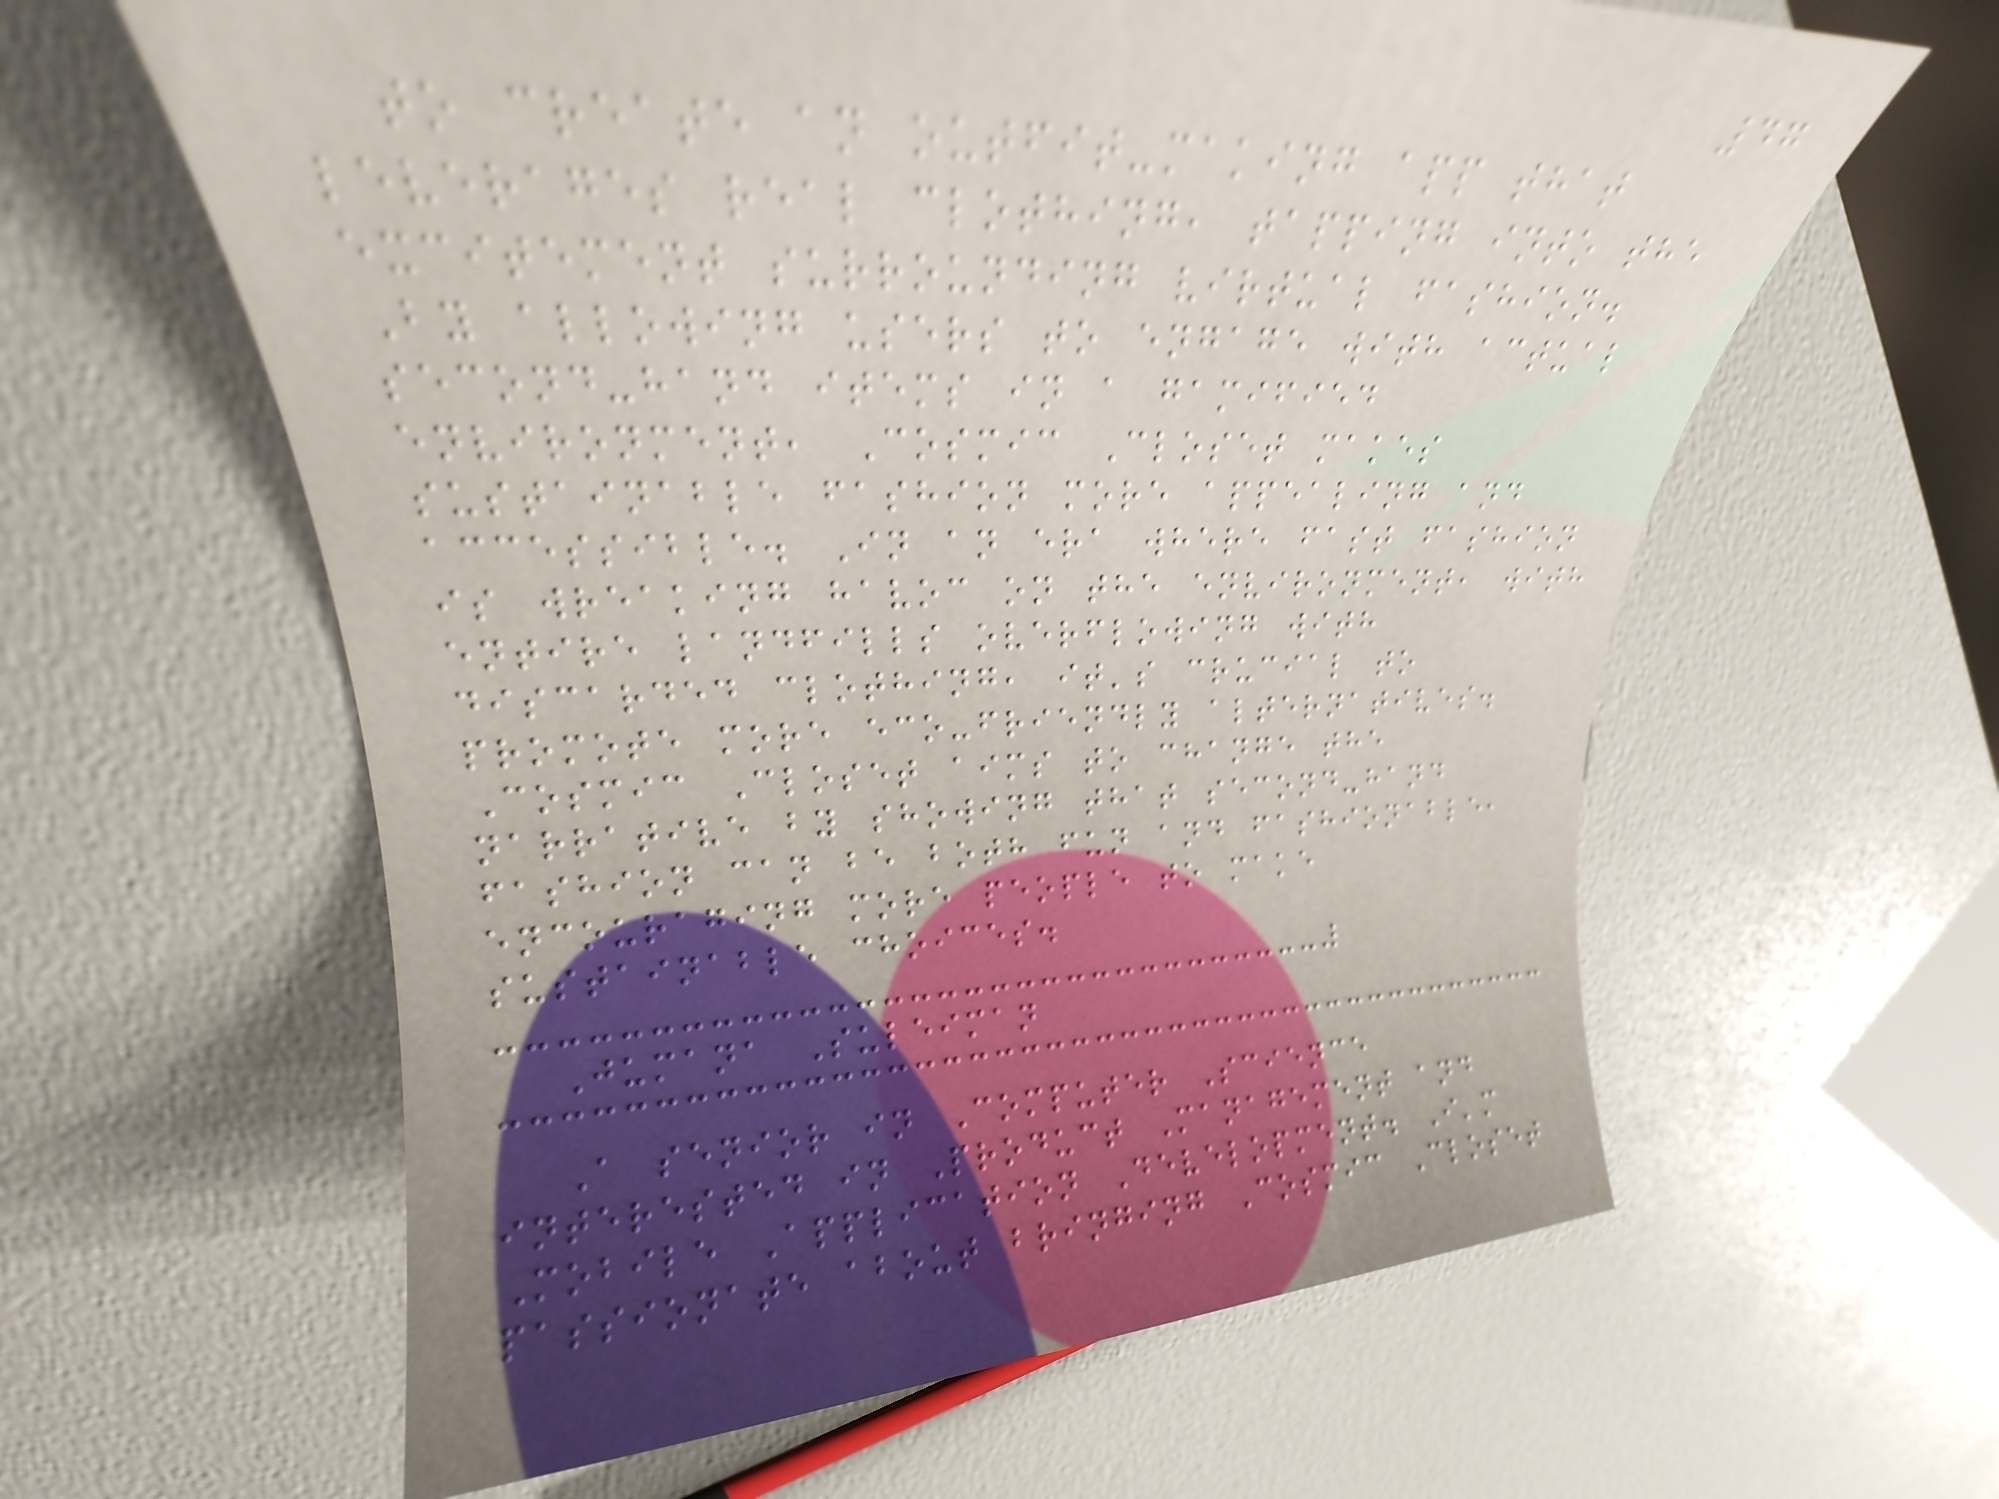47
to create an outfit-making app that
leverages real clothing, tapping into the
excitement surrounding virtual fashion.
By allowing users to engage with actual
second-hand items in a gamified
environment, Cosmic Closet makes
sustainable fashion more appealing and
accessible. In an era where fast fashion
is wreaking havoc on the environment, with
entire landfills overflowing with
discarded clothing, it's crucial to
promote more eco-friendly alternatives.
Cosmic Closet aims to change the
narrative by showing that second-hand
fashion can be both fun and fashionable,
encouraging more people to make
sustainable choices.
Jumana Suleiman
A senior in Computer Science
interested in Product Management and
Mobile Application Development. I'm
passionate about bringing Cosmic Closet
